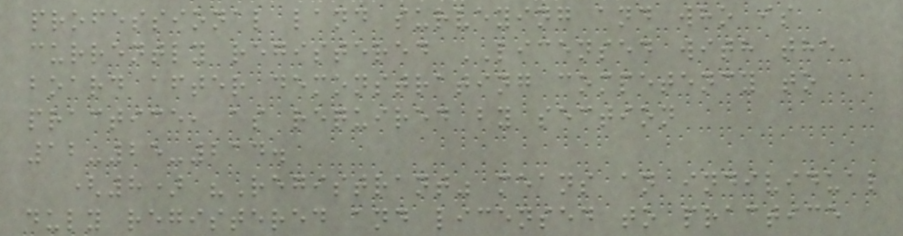professional land surveying and who is
currently registered LICENSED with the
board after demonstrating competency to
practice, as required by section
12-25-214.
(8) "Registrant" means an individual
duly registered and licensed to practice
